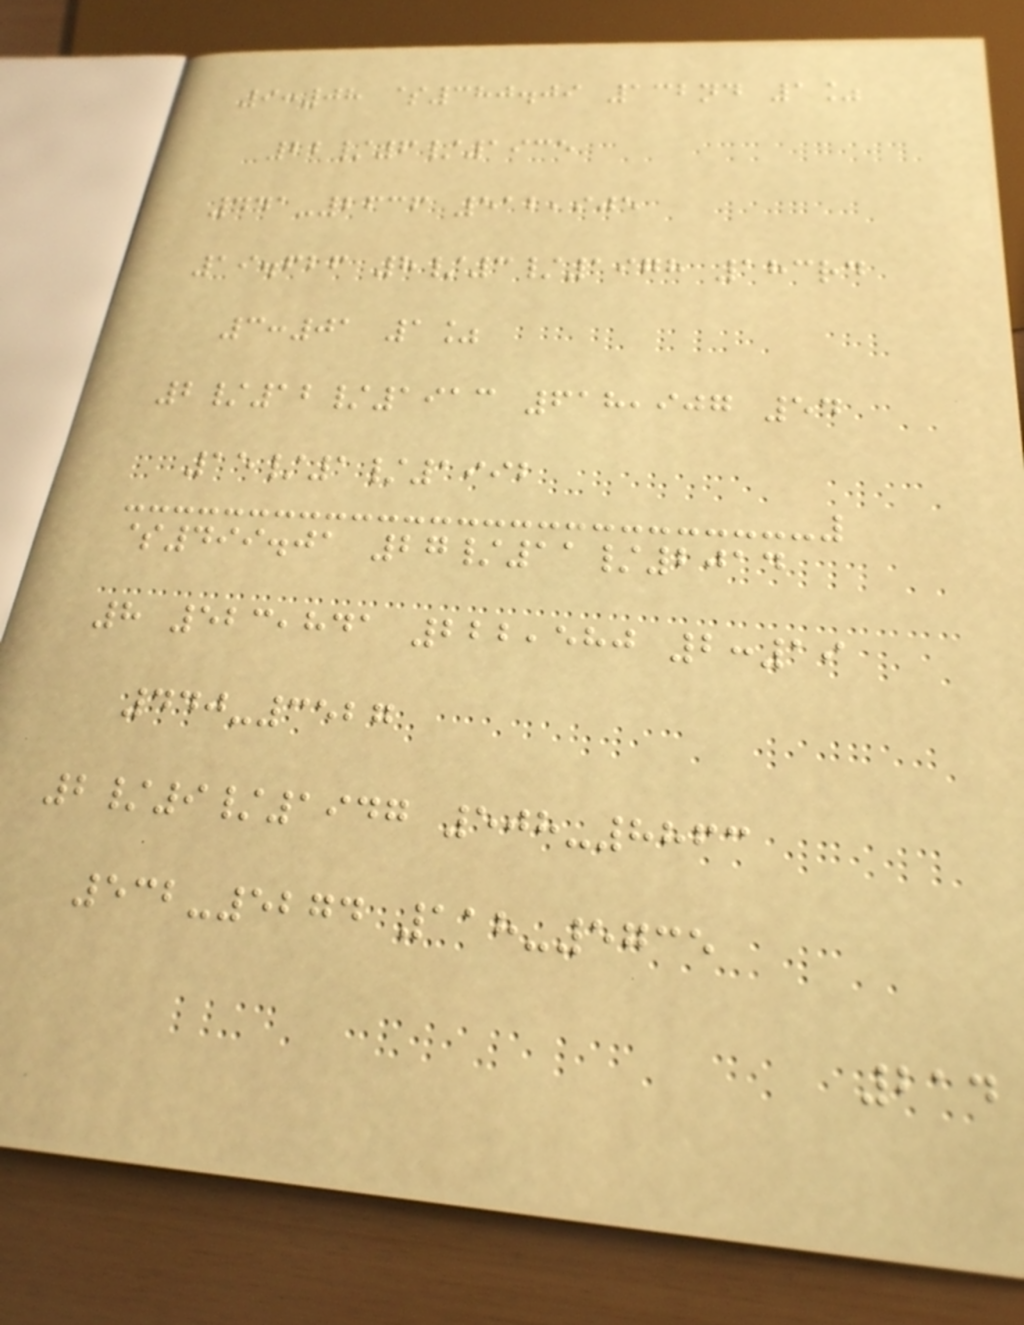9:08 $380.09 132nd 1%
22/6/1935
441-2636 512,905
19.626 8/3/1978 183rd
3:01 1%
2/12/1913 618,907 54
15/1/1992
$499.01 27/11/2014
8 523,841 222,580 2:19
440-3527
2/9/1947 508-8863
532-5274 118-5735
214
